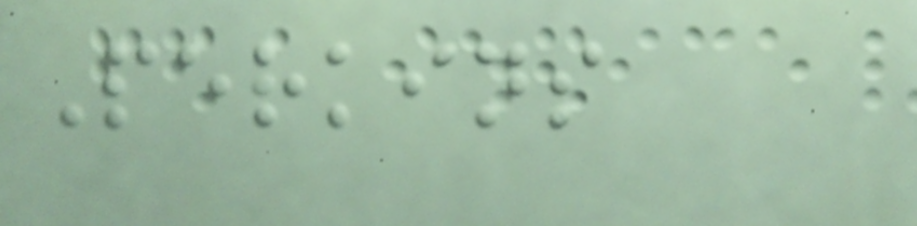Perkins
